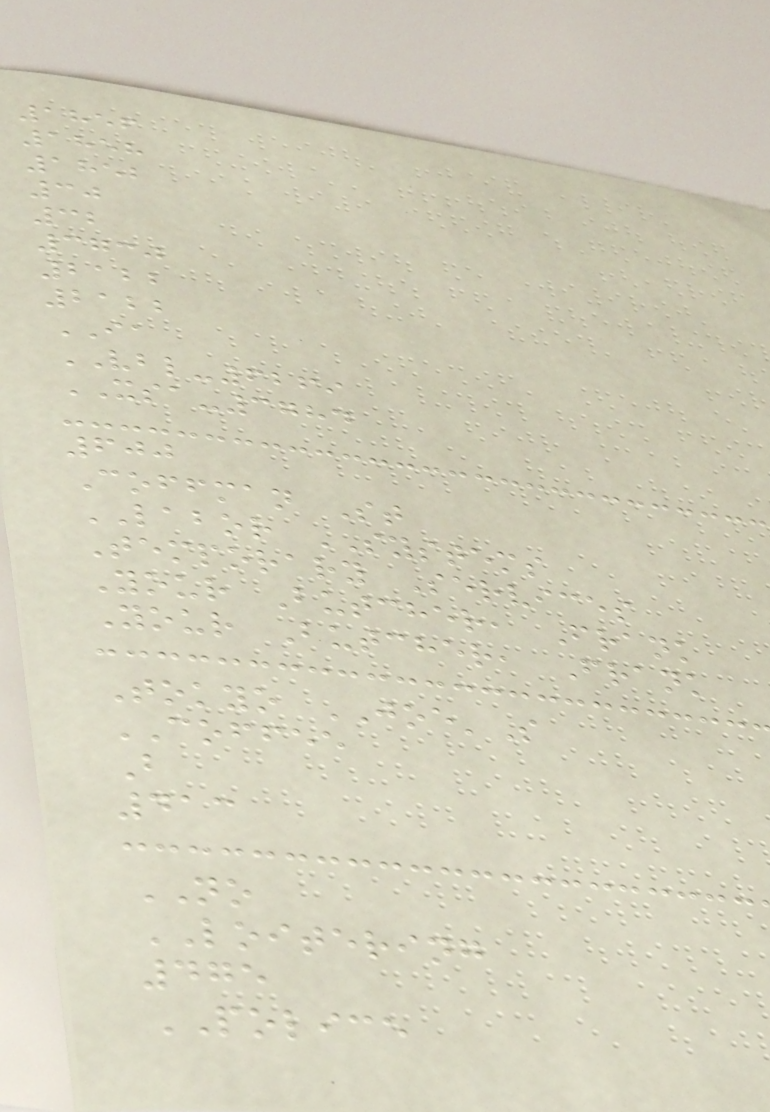1856
1858
1852
30
32
3730
2122
2122
IA
VBL-6269
XSA-3784
600
Coffman St
LABOR SYSTEMS
Temporary Services
Your Butcher, Frank
Your Butcher, Frank
Tokyo JOE'S
COFFEE
B
413
NO
LOITERING
475
POLICE
